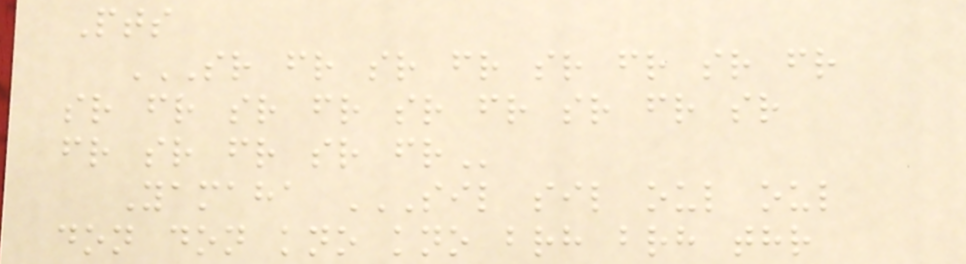Pts
SR FR SR FR SR FR SR FR
SR FR SR FR SR FR SR FR SR
FR SR FR SR FR
Yamaha SIL SIL OUL OUL
DON DON KNO KNO BRH BRH THR
